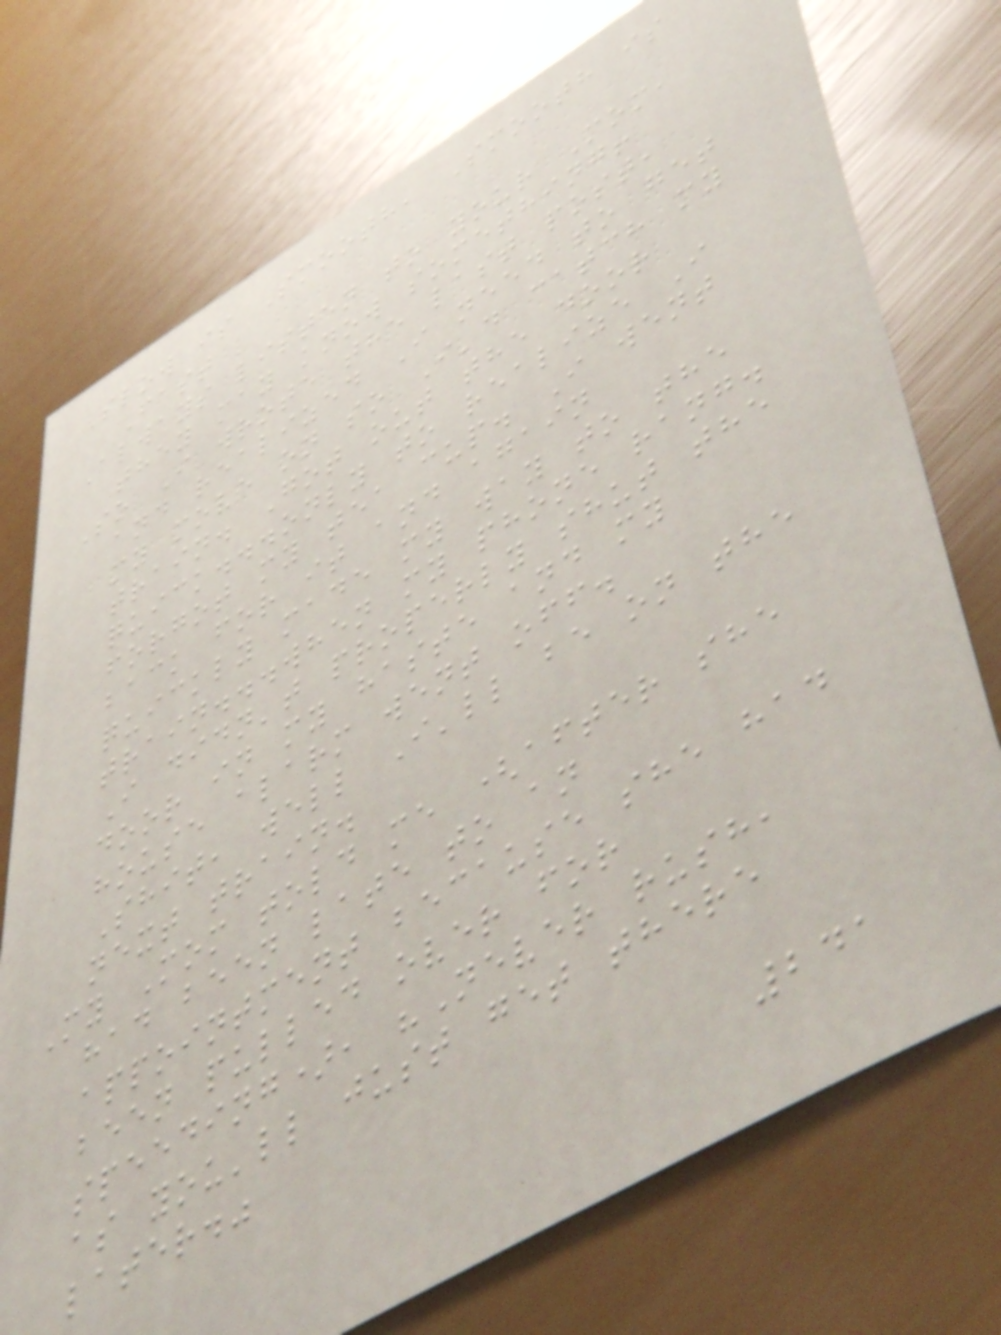Slow is Smooth, Smooth is
Fast
Always listen to your Mom,
they may know something!
So I wrote the last post,
and realized I need to get
my move on so I'd catch my
train. Got out the door
quick...only to realize I
forgot my tea cup. I went
back for it and again
quickly made my way to the
train...when my phone rang.
I didn't properly shut the
door in my haste and my
house alarm went off.
Shit, well I'll be on the
next train.
My Mom told me (after she
had been late to an
appointment because she had
been pulled over for
speeding), "Never rush,
as you'll just get there
later."
241
